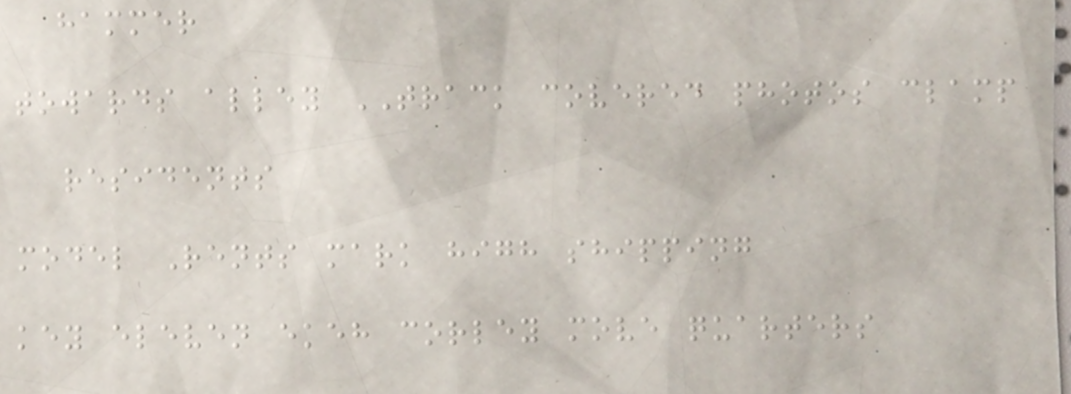hammer
towards alley TRACK covered photos clamp
residents
model Rents mark high shipping
key eleven ekeh corley move quarters
